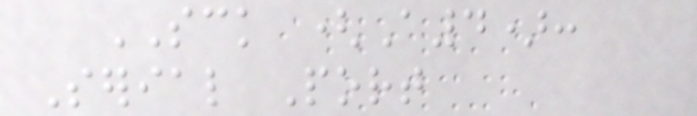SCK (A4):
Serial Port
